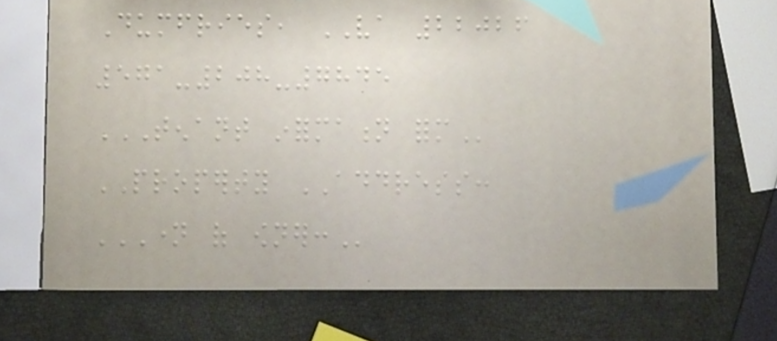Dumfries, VA 22026
571-208-7845
TENANT INFORMATION FORM
PROPERTY ADDRESS:
NAME OF OWNER:
